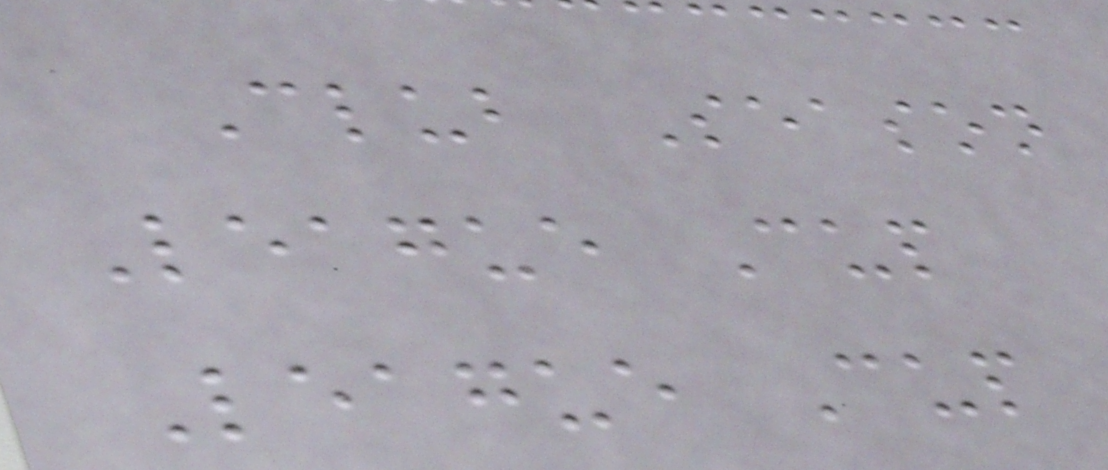Club Season
League Cup
League Cup
